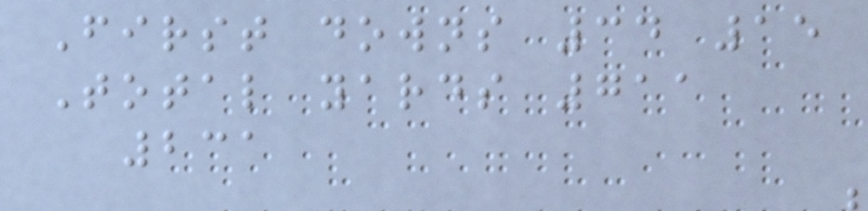First downs 34 15
Total yards 711
231
